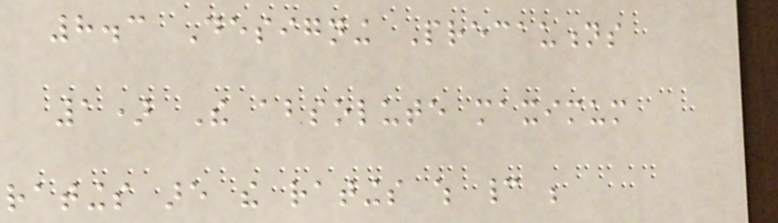8.3 Designing Precautions
1) The absolute maximum
ratings are the ratings which cannot be
